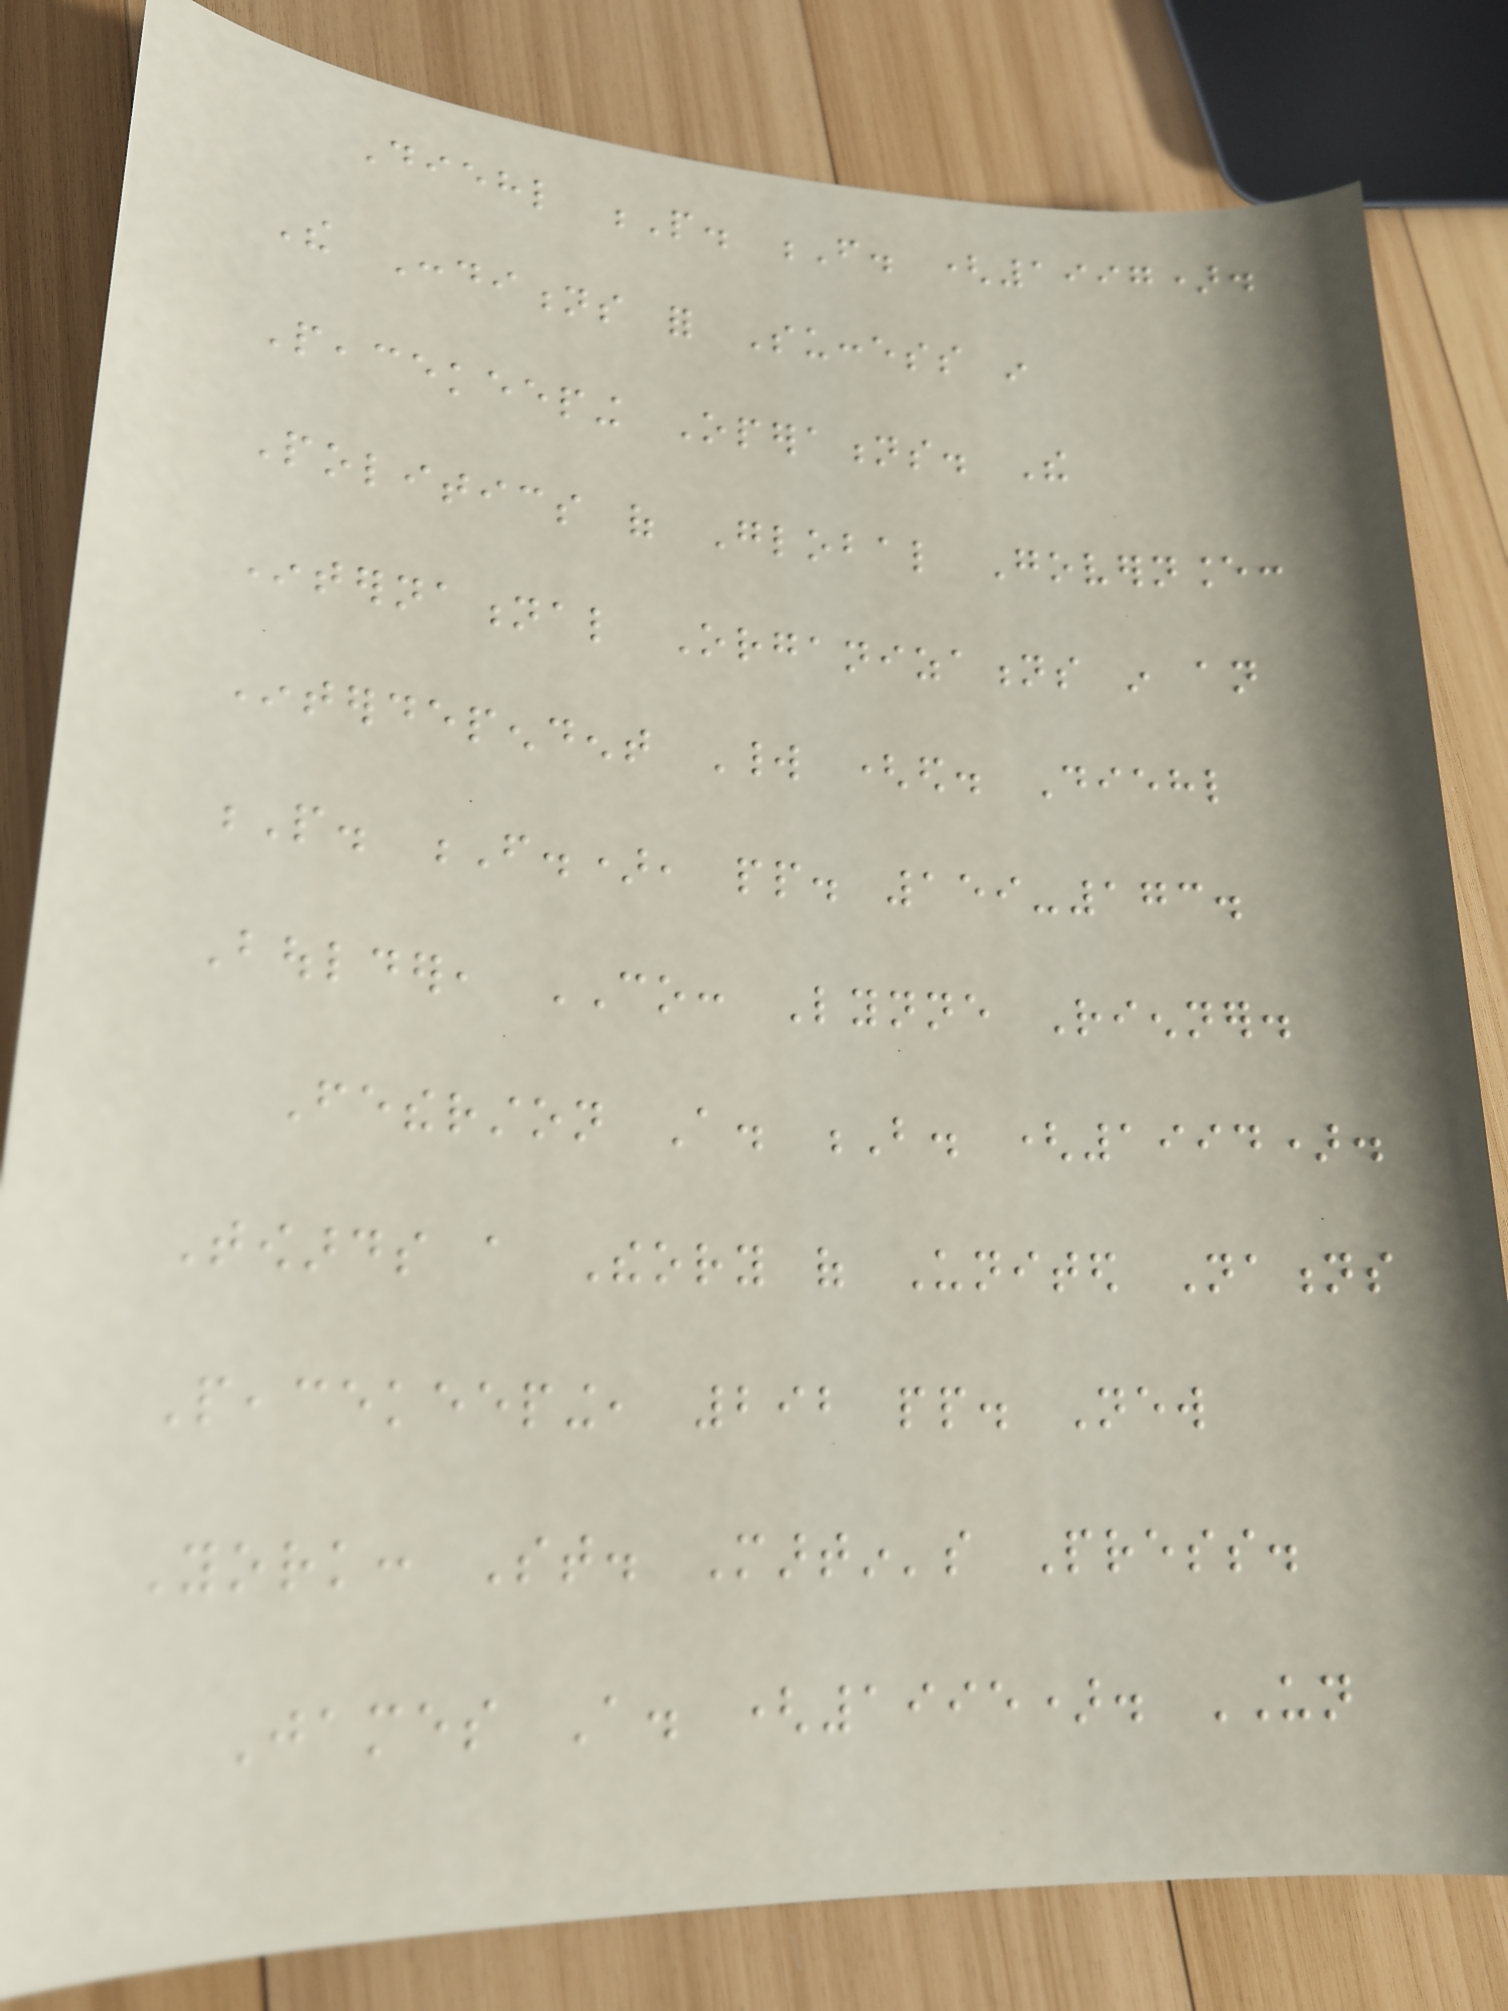Diehl P. F. (1997).
The Conditions for Success in
Peacekeeping Operations. The
Politics of Global Governance:
International Organizations in an
Interdependent World (ed. Diehl
P. F.), pp. 159-173.
Boulder, CO: Lynne Rienner.
Fetherston A. B. (1994).
Towards a Theory of United Nations
Peacekeeping, 292 pp. New
York: St. Martin's Press.
James A. (1995). UN
